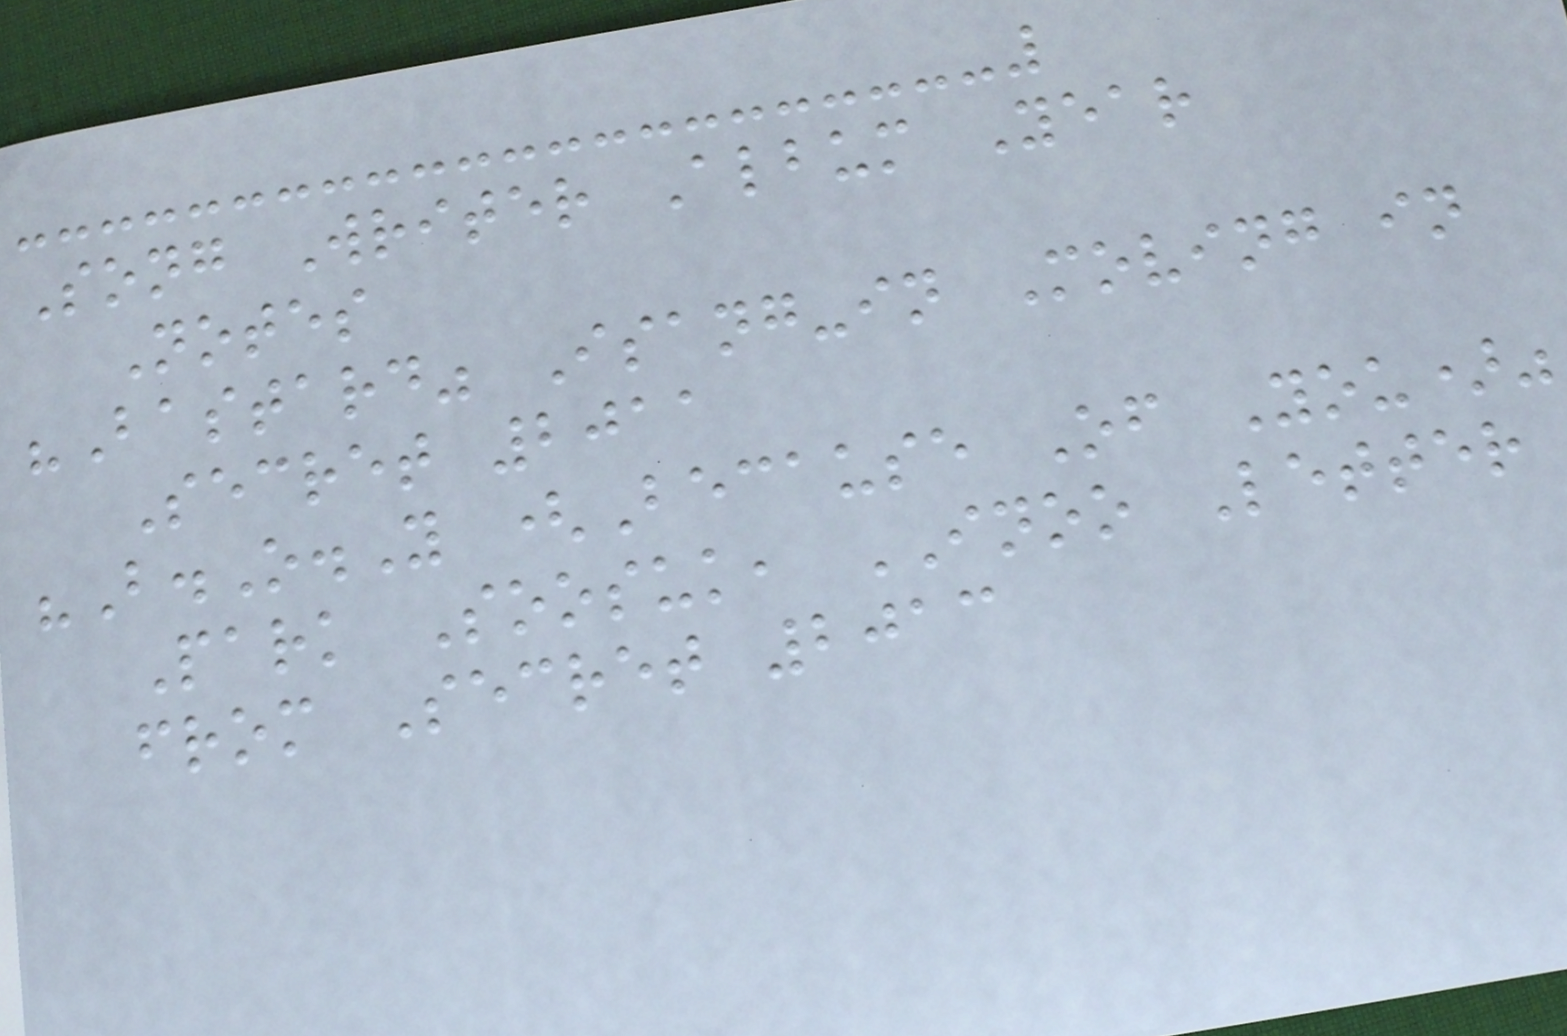Song Writer Album Year
Notes
"Bastard" Isang-in Moving in
Secret 2011
"B.O.Y (Because Of You)"
Park Soosuk, INOO Letter
from Secret 2013
